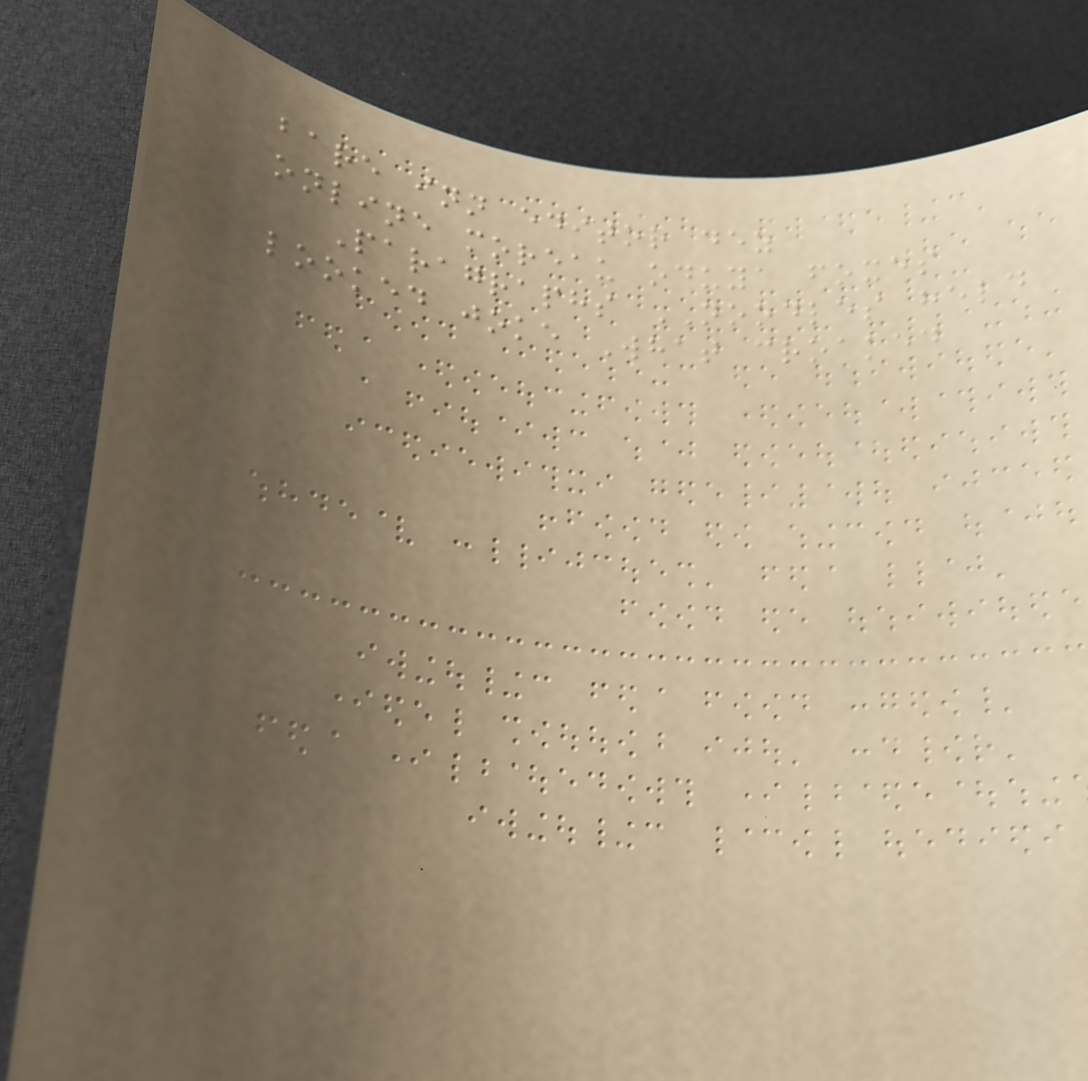bare inn editor dez
online moreau oduya foxes
Paragraphs NOODLES held
looked joke What croaked
